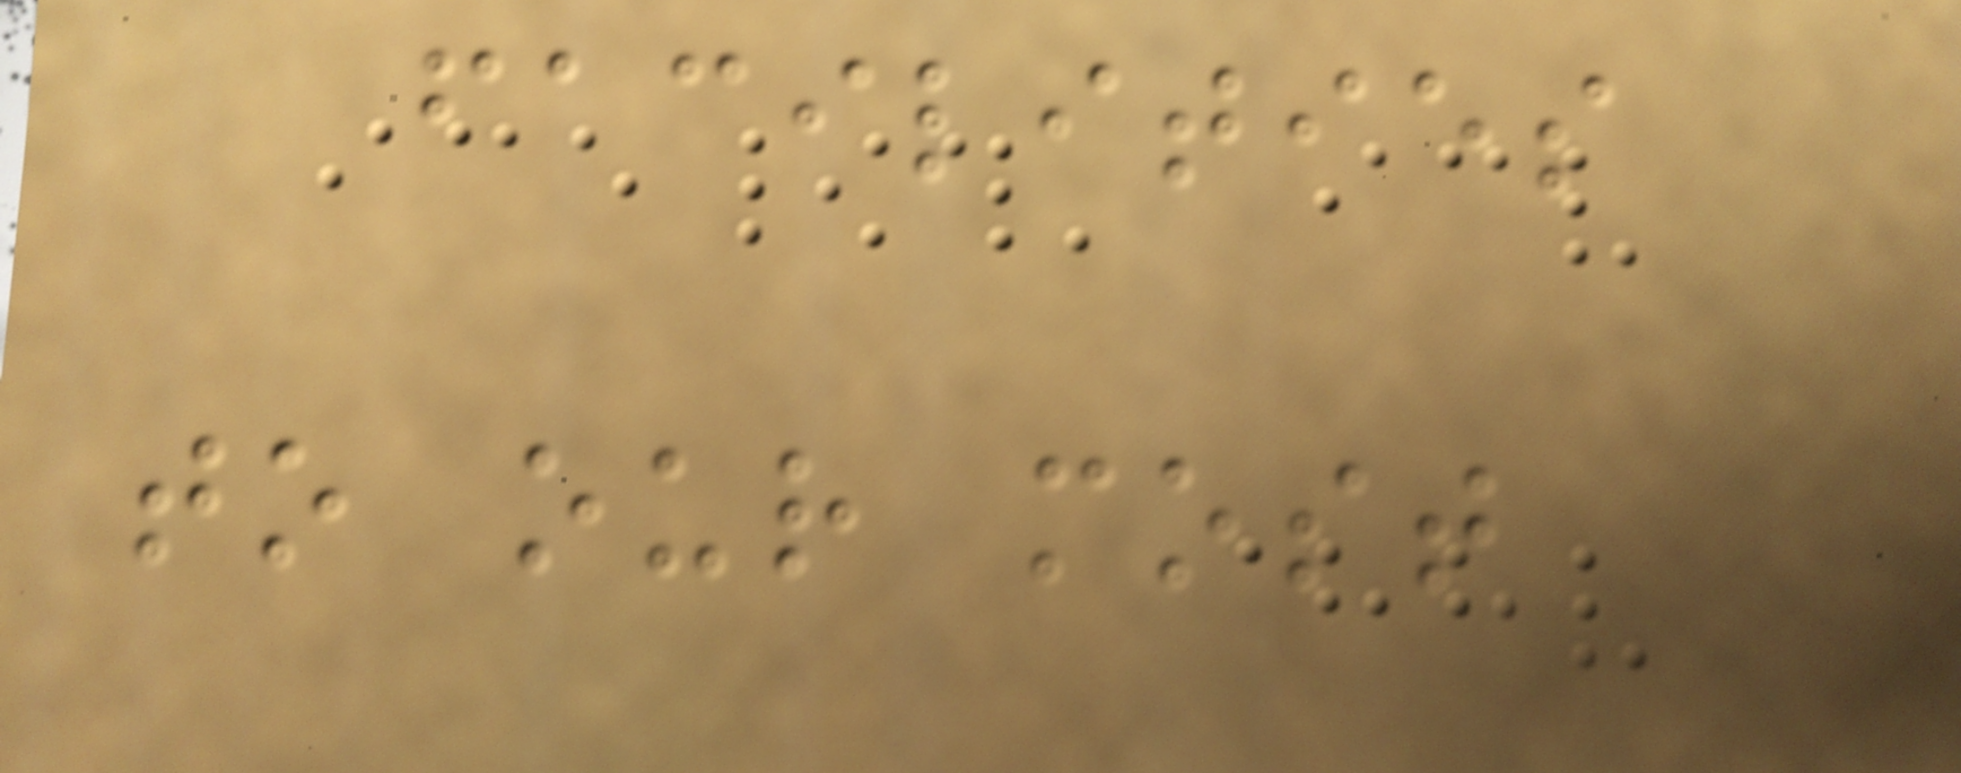facilities
to our most
